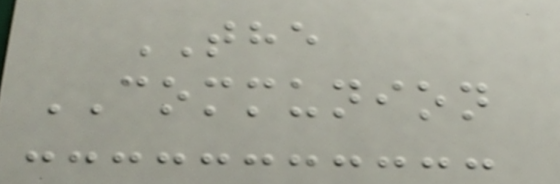THE
COMMUNION
